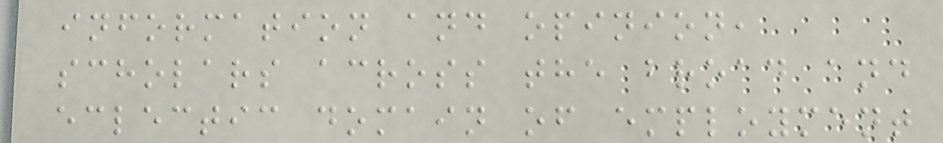information and opinion,
scholars across the broad and
eclectic domain of employment
